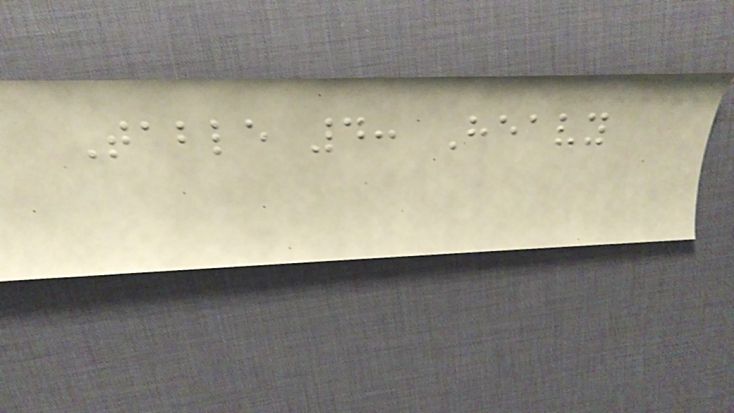Table 4: Heavy
